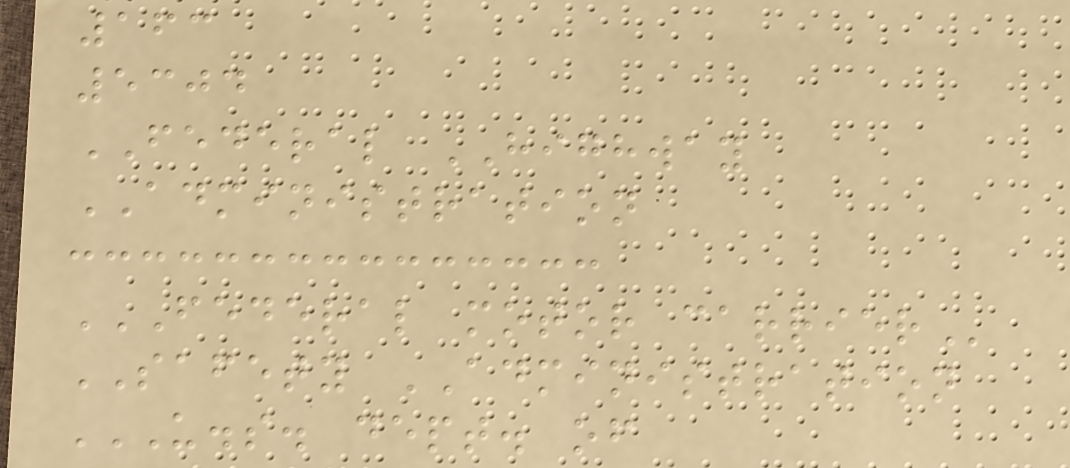163
5304
FEDERAL HIGHWAY
ADMINISTRATION
FEDERAL MOTOR CARRIER
SAFETY ADMINISTRATION
U.S. DEPT. OF
